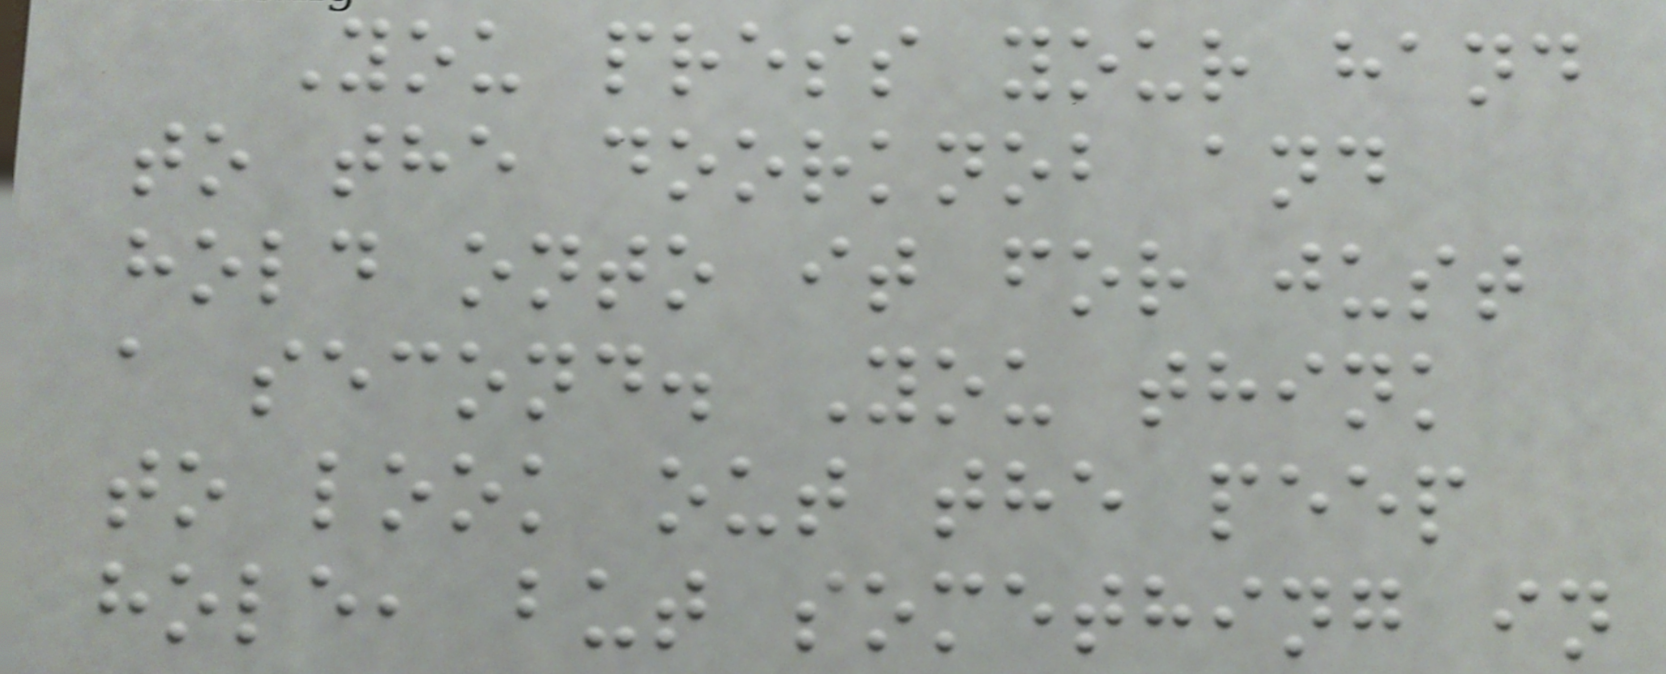You press your hand
to the doorknob and
hold onto it for just
a second. You think
to look out the peep
hole, but something in
